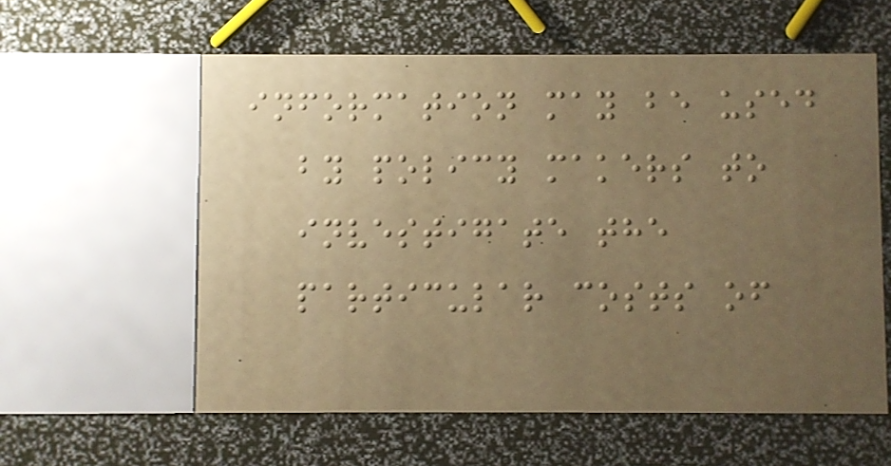information may be used
by policy makers to
investigate the
particular costs of
